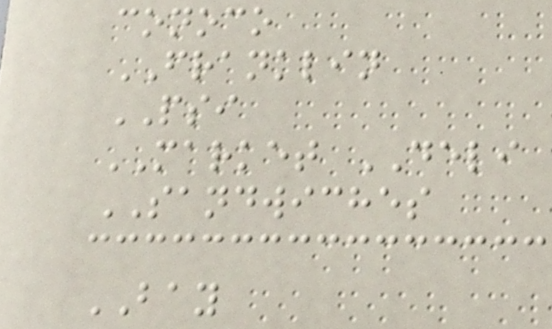conoco
FRANKLIN
PSI
MARKET DELI
SANDWICHES
BAY
